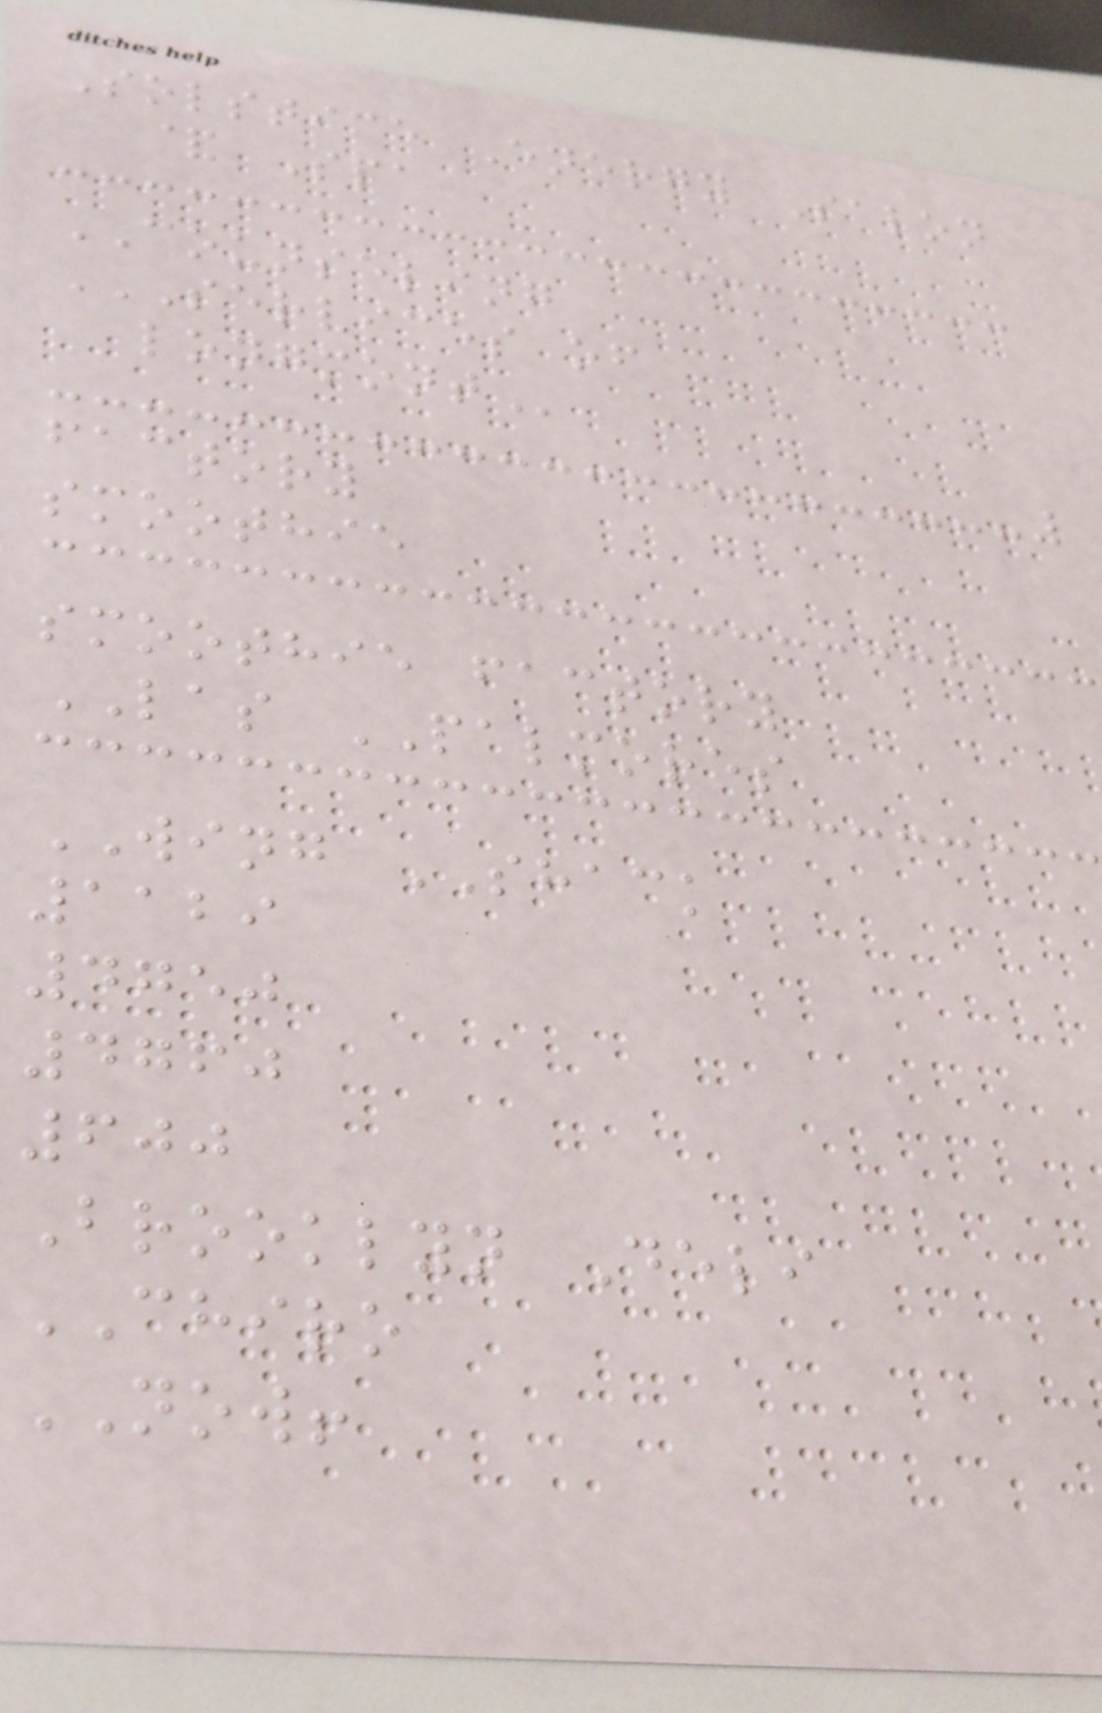Solstice Energy Salon
& Spa
COUNSELING
SERVICES OF
LONGMONT
factory
smoothie
smoothie factory
LAS PALMORES
WING SHACK
1129
4750
4760
600
Brooklyn Deli
CHIRO
NOW!
